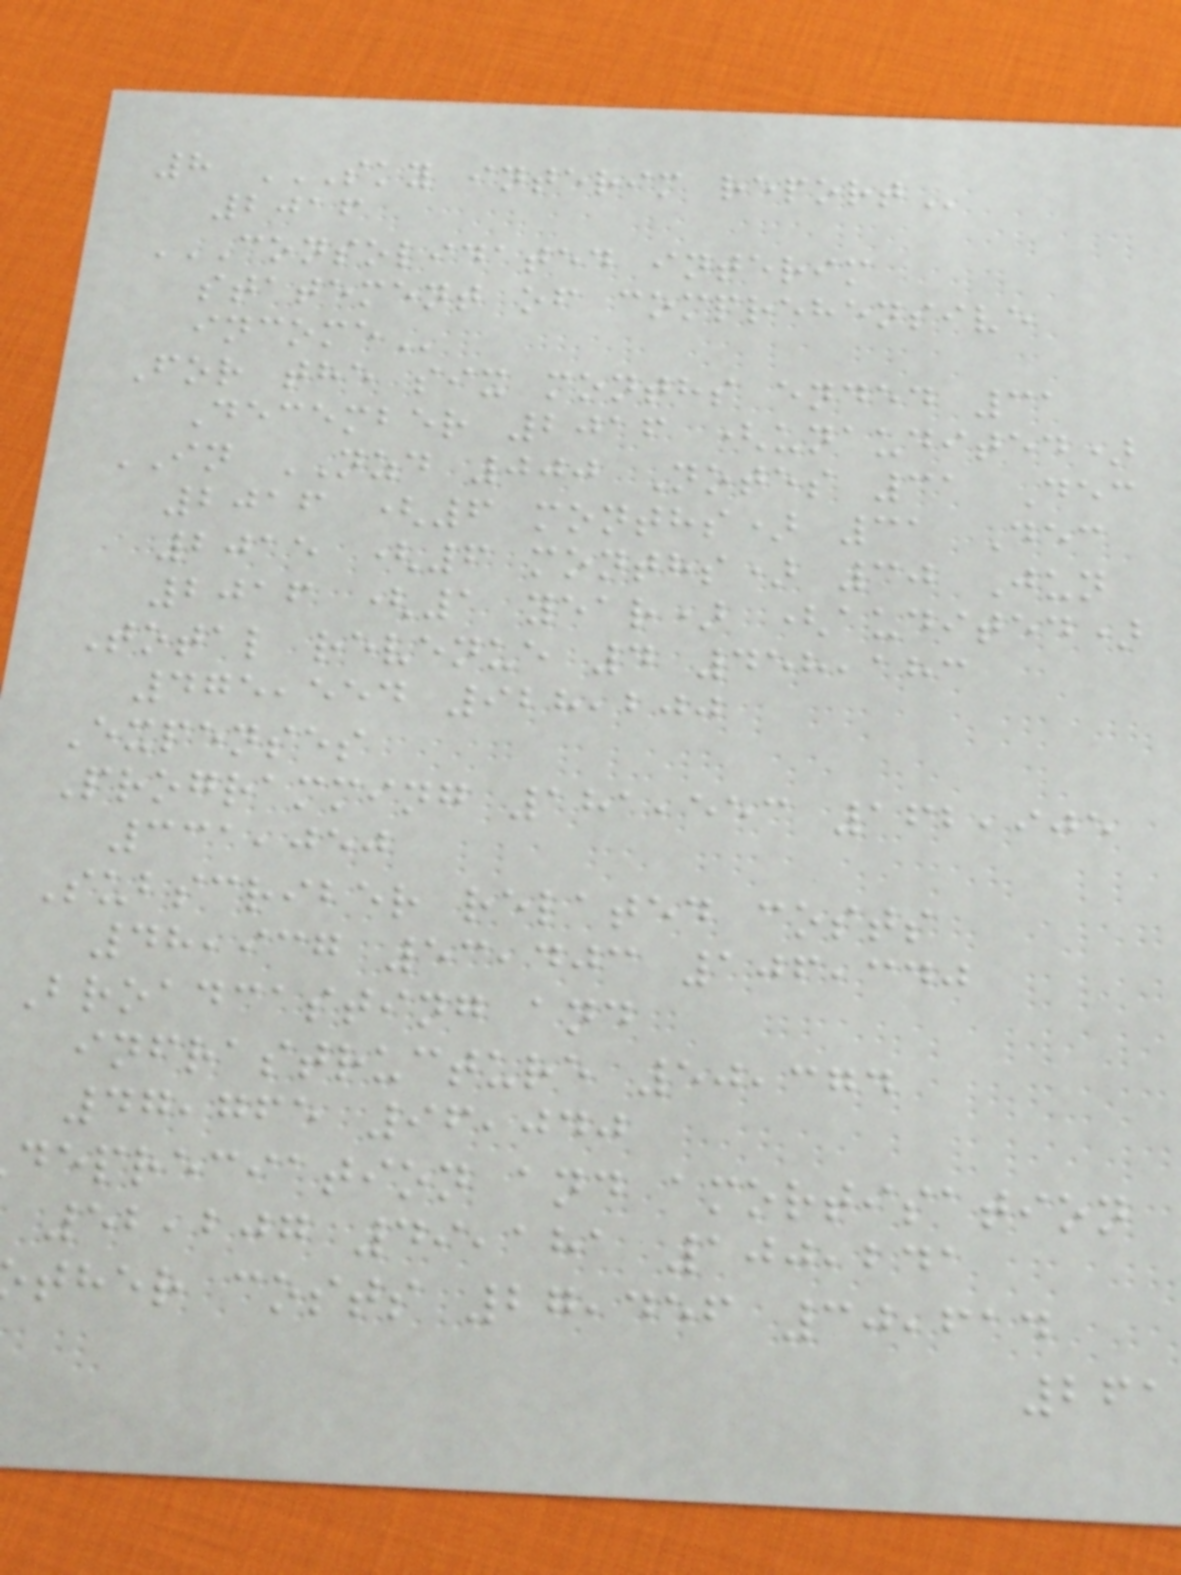8 SKY INTERIM REPORT
2016
CONSOLIDATED INTERIM
statement of comprehensive
For the six months ended 31
December 2016 (unaudited)
IN NZD 000 Notes 31 Dec
2016 (6 months) 31 Dec
2015 (6 months) 30 Jun
2016 (1 year) (audited)
Total revenue 4 458,183
475,554 928,200
Expenses
Programming 181,553 162,905
331,050
Subscriber related costs
48,937 53,403 106,340
Broadcasting and
infrastructure 50,374
47,765 96,040
depreciation and amortisation
52,207 49,181 100,241
ther costs 27,456 30,614
261
